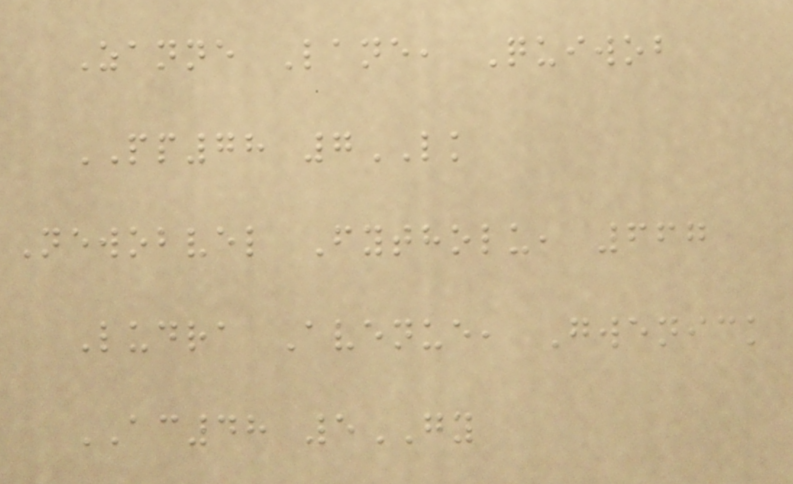Zanne Lane, Quiwob
PP78 7LK
Newobvel Fytholu, 667
Ludra Avenue, Gwenick
AC48 5GY
